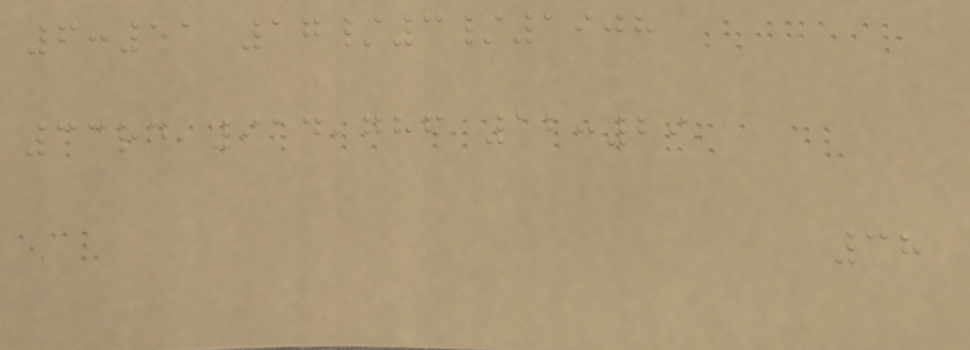6:51 17/3/1908
33rd 914,786 12:29
38
